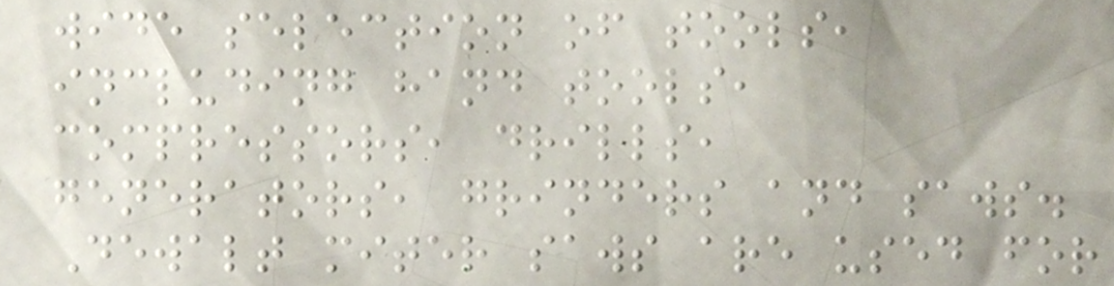wide selection of tools,
including hand tools,
compressors, drills,
generators, grinders and saws.
Dewalt miter saws are used for
